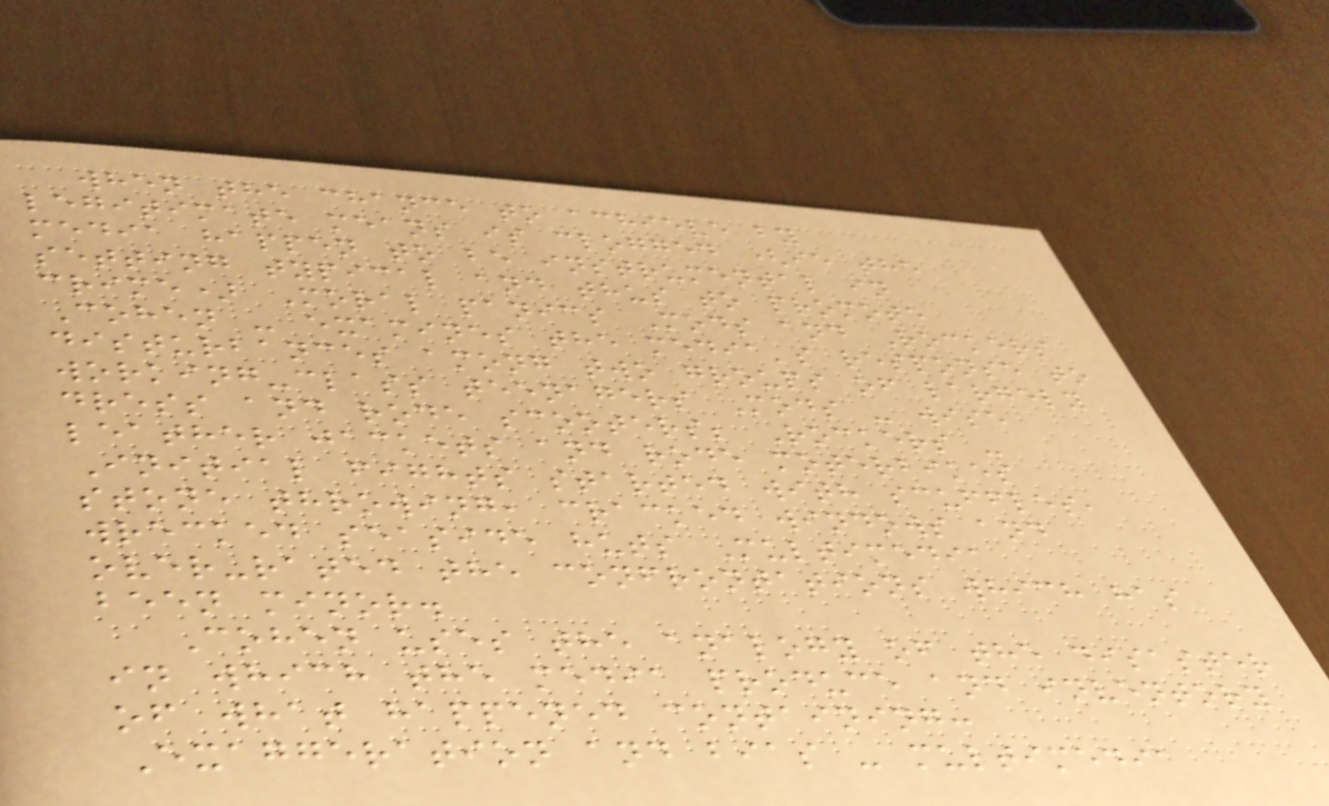when the chance to achieve by
legitimate means is clogged (ie the
media happen to be instrumental in
setting typical and thus to promote
crime) Moral panics Mods and Rockers
Cohen - examines the media's response to
disturbances among two groups of largely
working-class teenagers Mods - wise
dress and rode scooters; Rockers -
leather jackets and rode moterbikes
Initial fights started with scuffles,
stone throwing, cracked windows and
wrecked seaside huts Multimedia
over-rated the confrontations which has
been minor.
Cohen uses the analogy of the disaster
in which the media produce and inventory
of what happened containing:
Exaggeration and bias - multimedia
